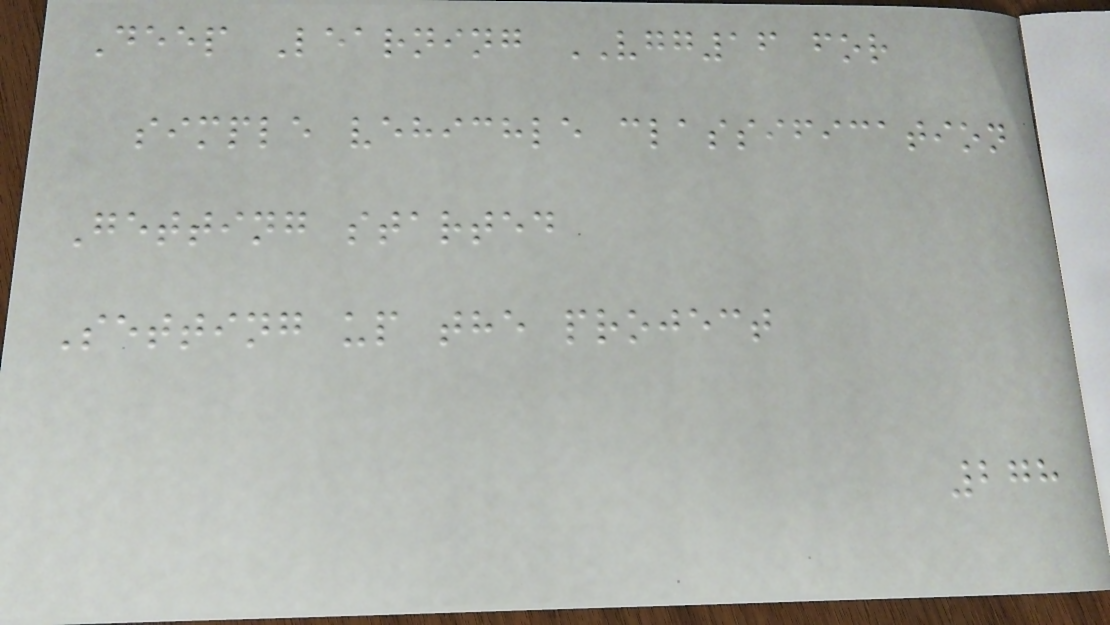Deep Learning VGG16 for
simple vehichle classification
Getting started
Setting up the project
278
